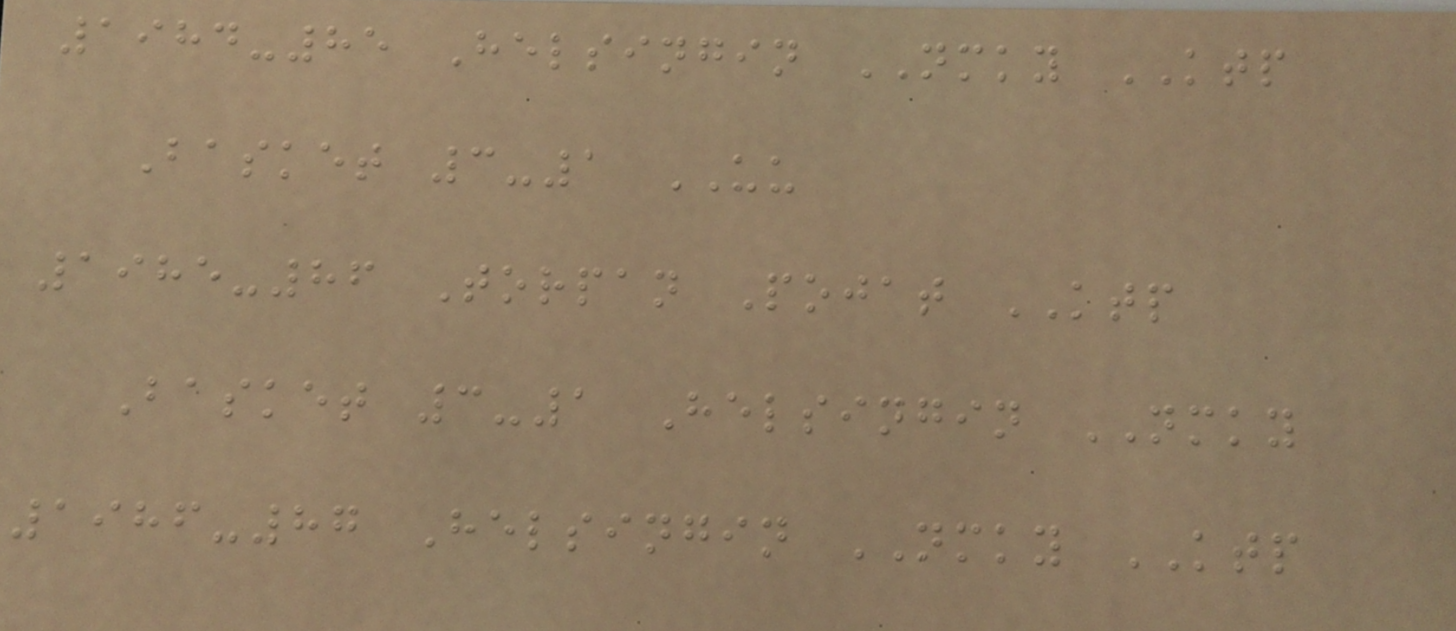1984-85 Helsingin NMKY KTP
Basket 3-1 UU
1985-86 Torpan Pojat KTP
Basket 3-1 Helsingin NMKY
1986-87 Helsingin NMKY KTP
